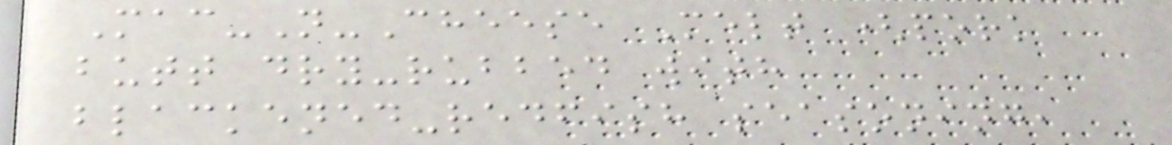Mac-N-Cheese Melt (pork
butt dry-rubbed with
blackened-redfish seasoning,
